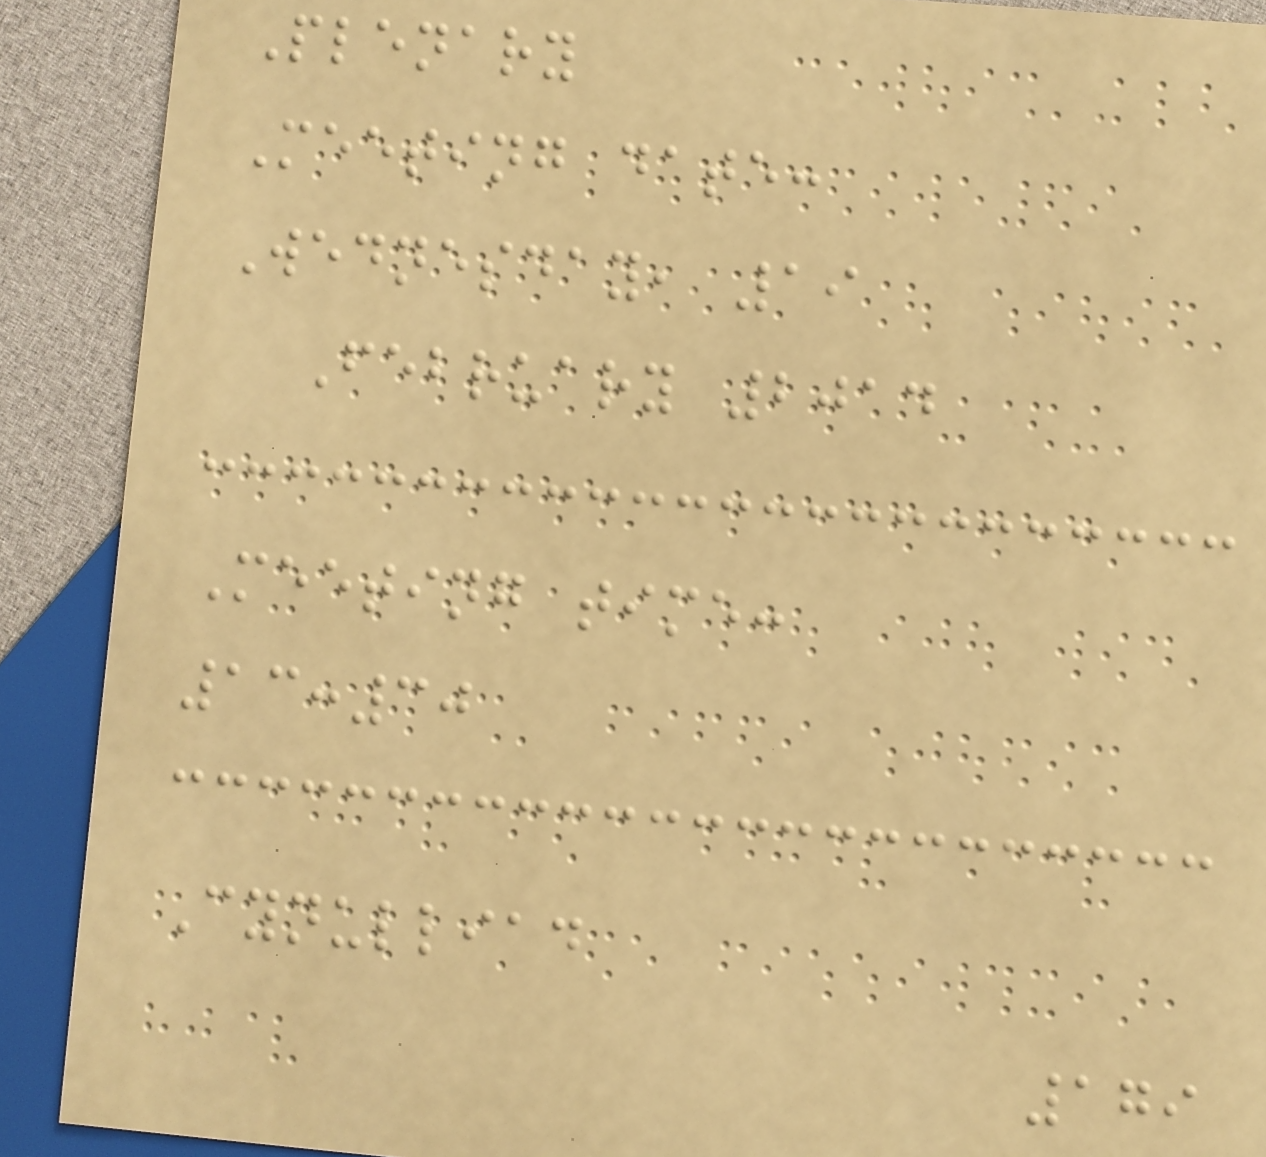Plenary
Meeting date:
Wednesday, 19
February 2014
Meeting time:
13:30
Cynulliad
179
